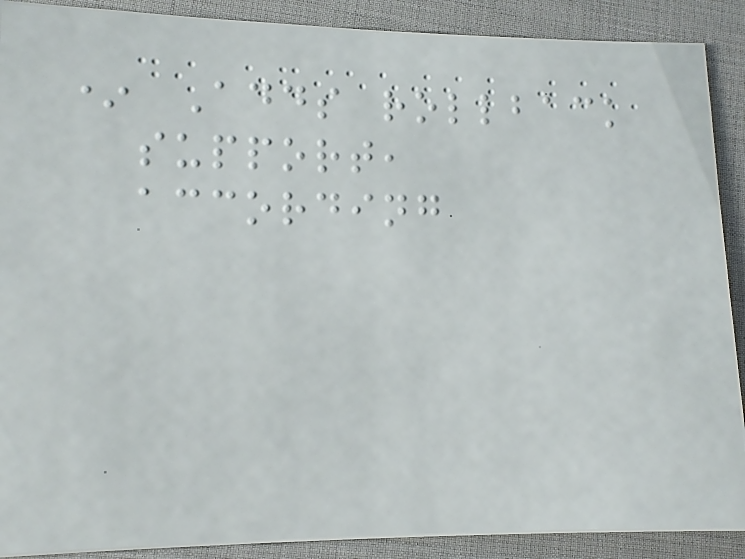* Adds rollback
support,
according
